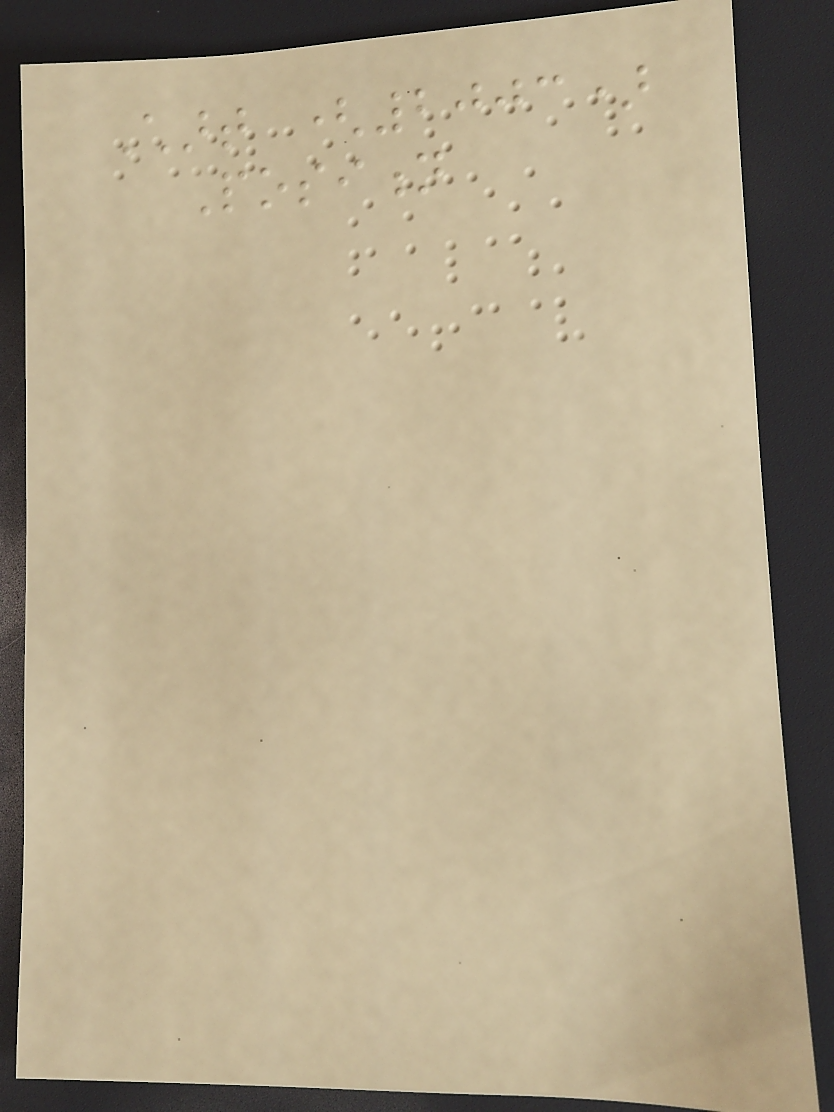Chart (2003)
Position
